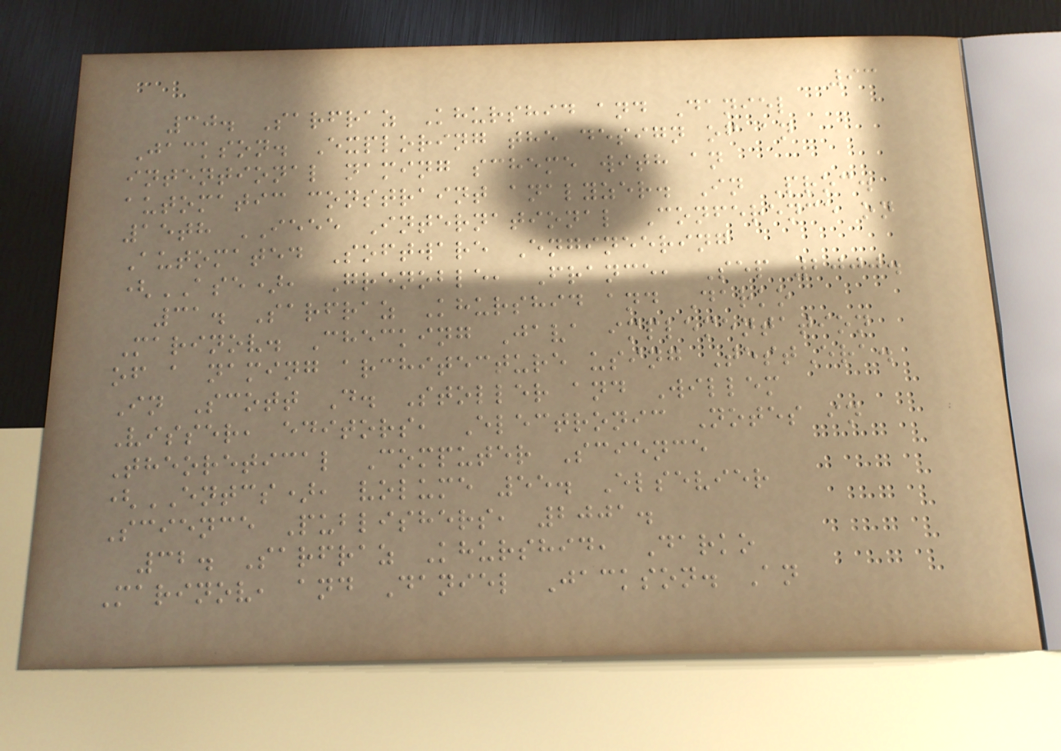93
30. Sarfraz Khurshid and Daniel
Jackson. Exploring the design of an
intentional naming scheme with an
automatic constraint analyzer. In Proc.
15th IEEE International Conference on
Automated Software Engineering
(ASE), Grenoble, France, Sep 2000.
31. Sarfraz Khurshid and Darko
Marinov. Checking Java implementation
of a naming architecture using TestEra.
In Scott D. Stoller and Willem
Visser, editors, Electronic Notes in
Theoretical Computer Science
(ENTCS), volume 55. Elsevier
Science Publishers, 2001.
32. Sarfraz Khurshid, Darko
Marinov, and Daniel Jackson. An
